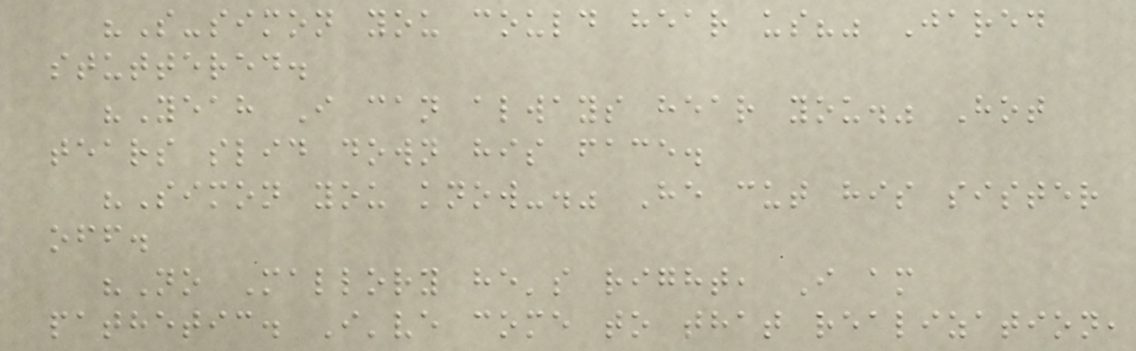"S-simon you could hear us?" Jared
stuttered.
"Yeah I can always hear you." Hot
tears slid down his face.
"Simon you know-." He cut his sister
off.
"No Mallory he's right, I am
pathetic. I've come to that realization,
